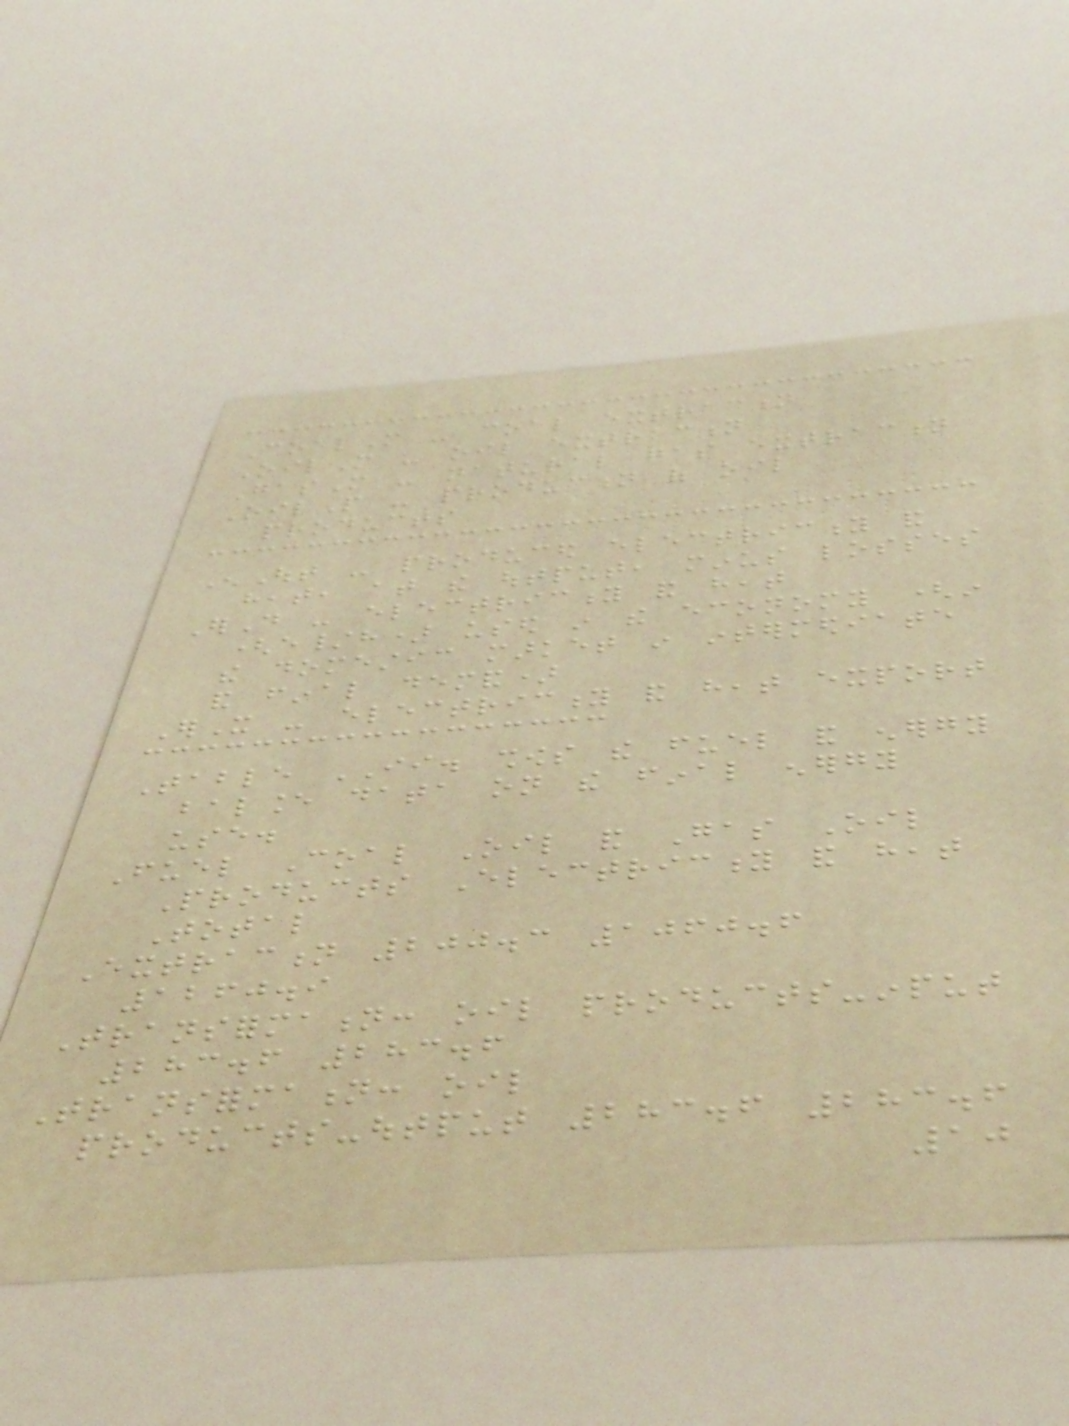CoalM - coal extraction
OilM - oil extraction
GasM - natural gas extraction
OilP - production of oil
products
EnOut - produced electricity and
heat, at the output, minus losses
ErD - electricity and heat
(e/h) used in the economy (in
the domestic market in intermediate
and final demand)
ErX - electricity and heat export
Table II. shows the fuel and energy
balance data on the final energy
use.
Fuel Coal Oil and Gas Oil
Products Electricity and heat
Total
Extraction 200.3 1060.6
1260.9
Transformation: oil products-input
283.6 283.6
Transformation: oil
products-output 283.6 283.6
10
